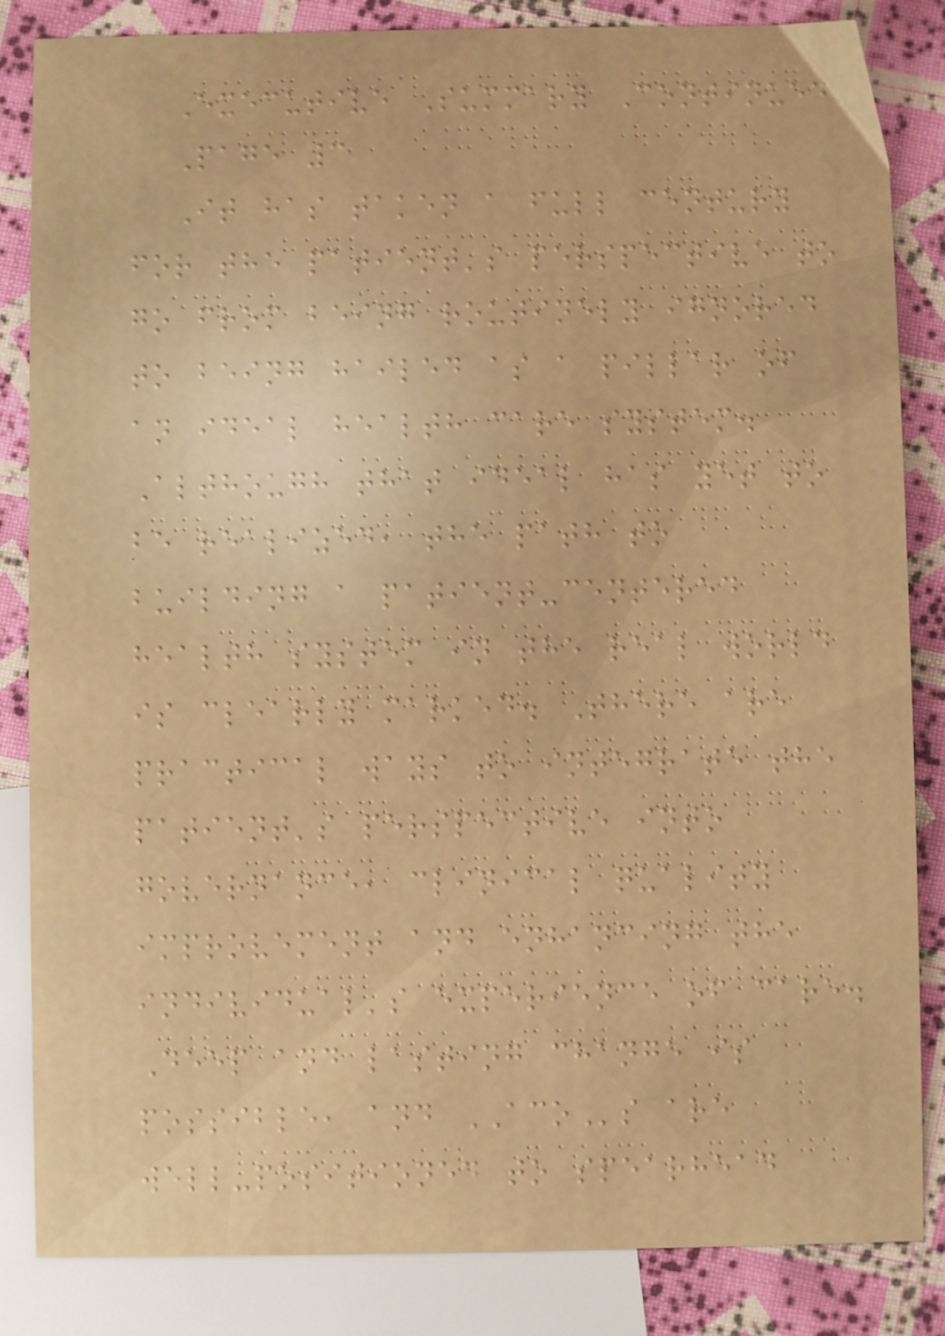Executive Summary Continued
Page 3
It has taken a full century
for the patient's perspective to
go from being routinely ignored
to being hailed as a pillar of
an ideal health care system.
Although that ideal has yet to
be realized, the path to
building a patient-centered
health system in the real world
is clearly marked. There are
practical ways to integrate the
patient's perspective into
governance, clinical quality
improvement and enhancing the
individual's experience of care.
Deep and lasting change is
possible, and ACOs are
well-positioned to spearhead
